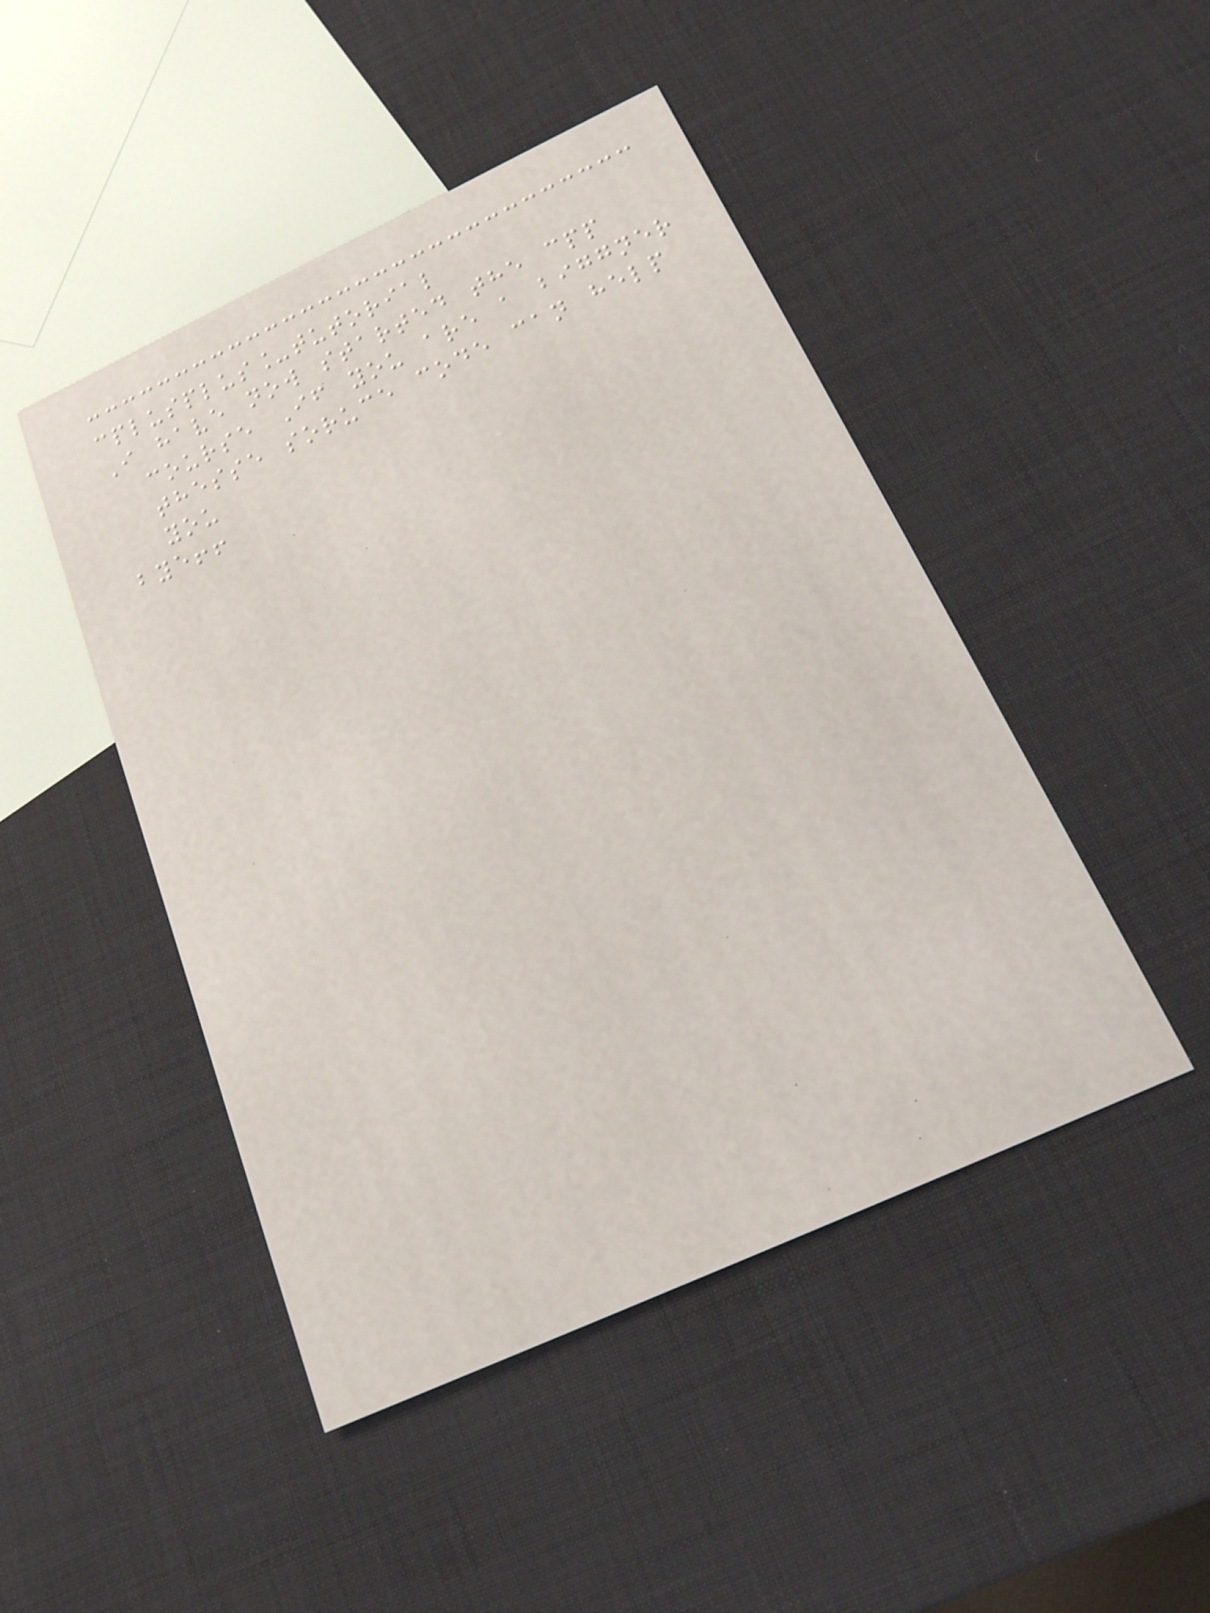cplusplus_tutorial
I have now started the cpp
course If you are a biggner
thesse soruce code can help
you
bye!!
